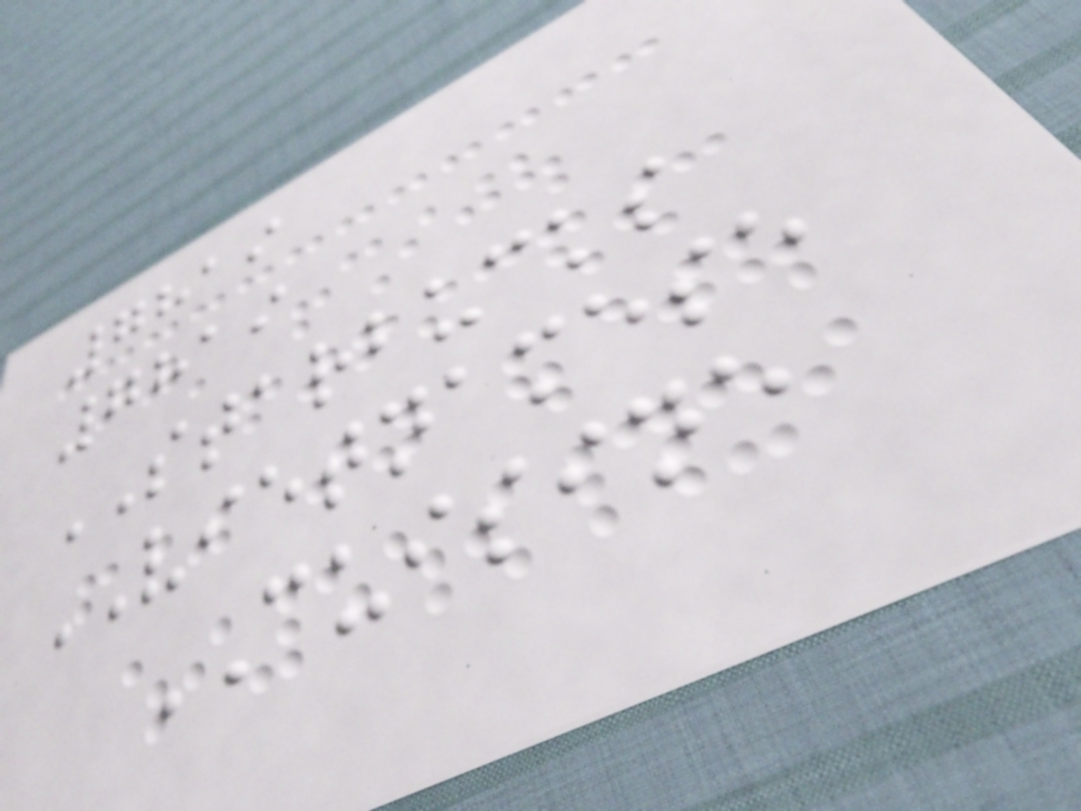7819
7819
STARBUCKS
VIETNAMESE
CUISINE
